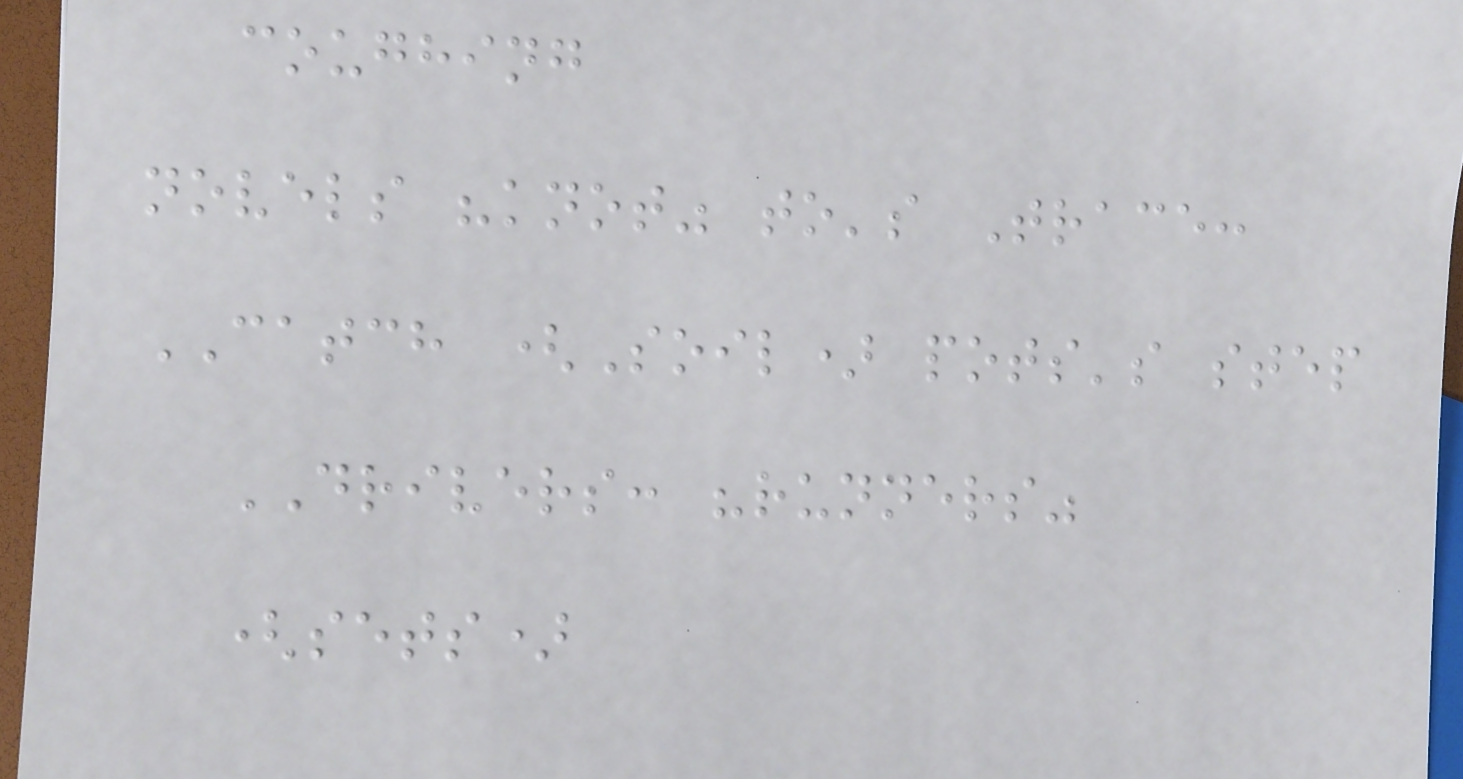coughing
novels "knot" to's Trace:
CATCH (Soil) pots's step
DRIVERS: "runners"
(sets)
